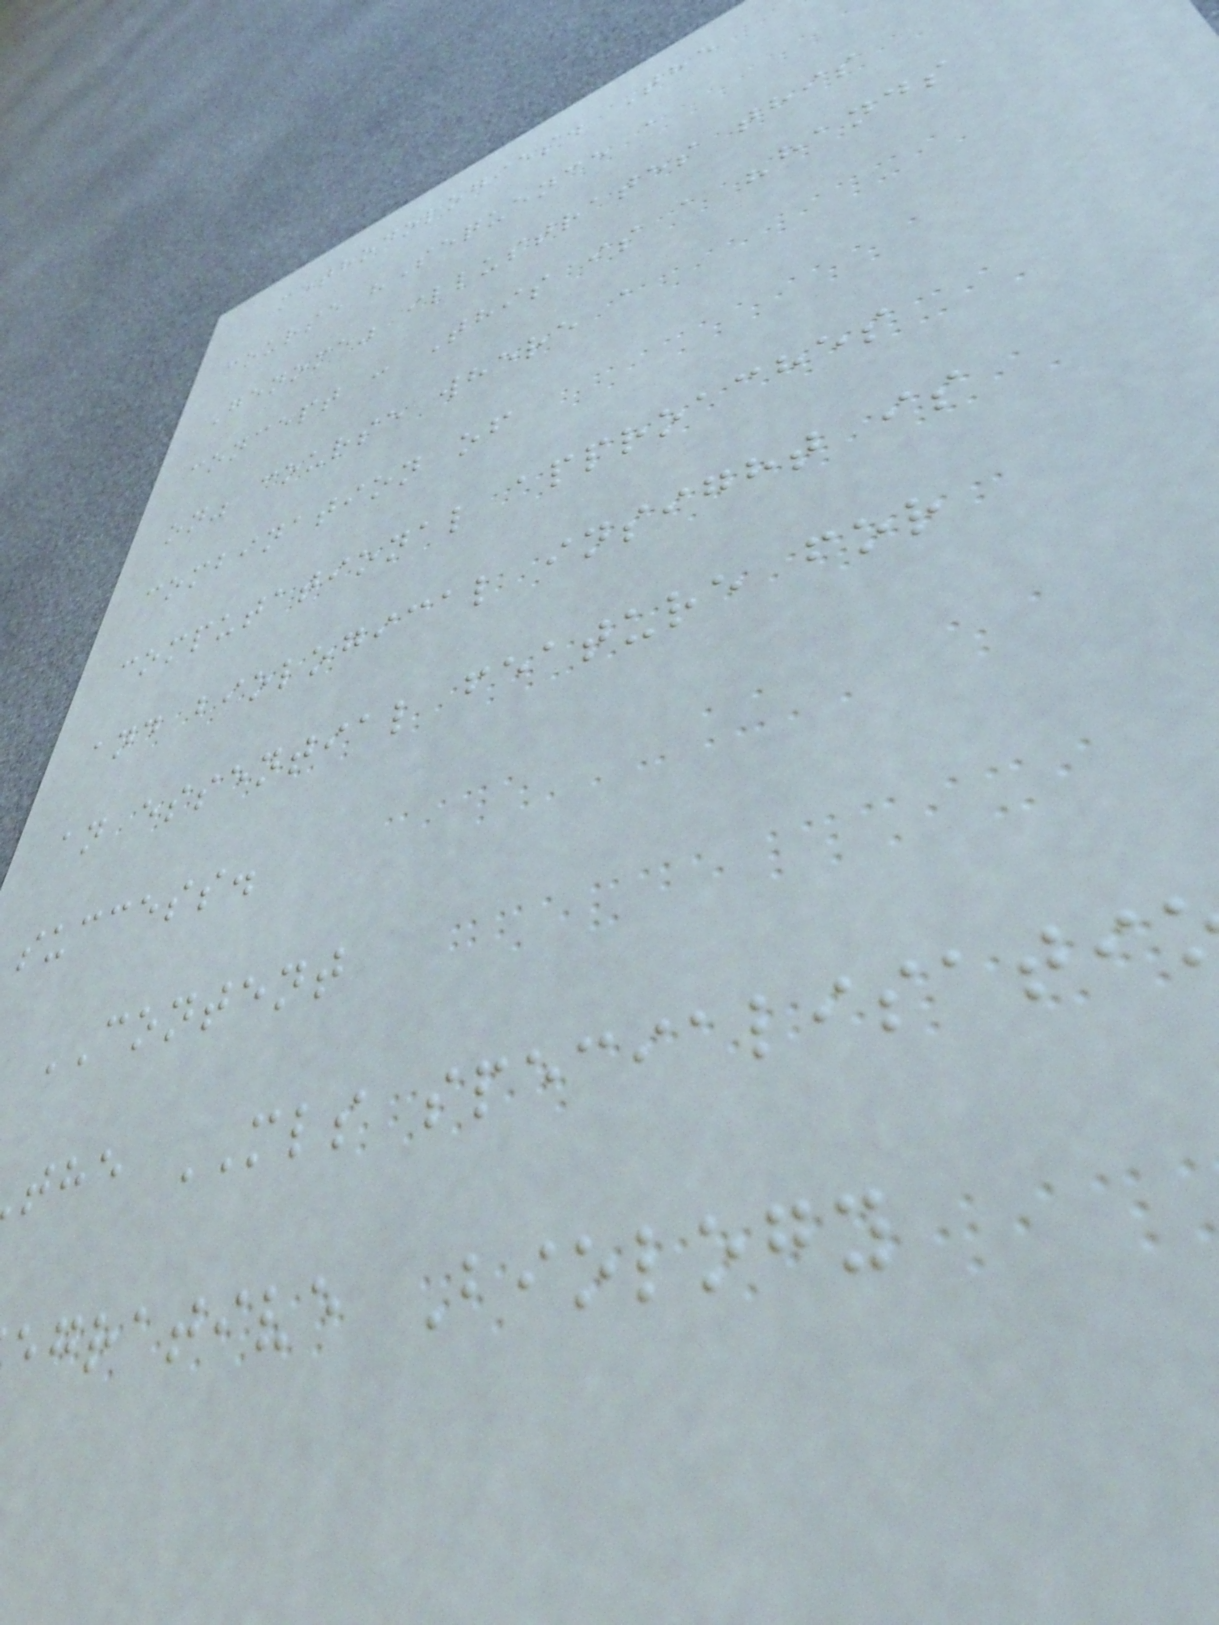methodologies. The
course "Sequence a
Genome" illustrates this
concept : This is a "hands
on" course where a
combination of
computational approaches
and biological insight is
an essential feature for
success.
CONTENT
the MLS specialisati
egrative Biology
